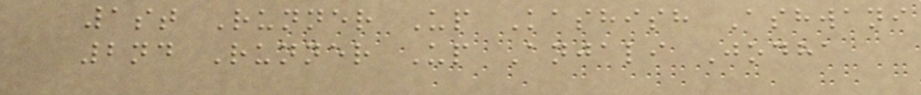1st Runner Up Kashish Ashwani
2nd Runner Up Anjali Jodha
